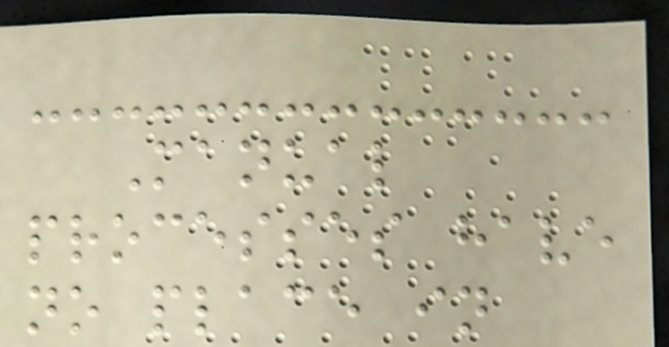Manual
processes have
no place in
